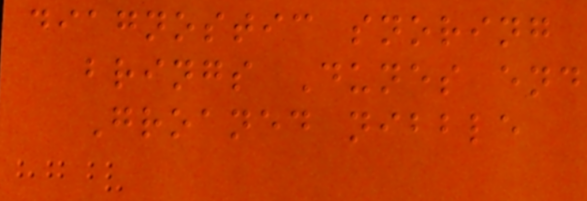diagnostic snoring
brings Dunes end
Groaned nibble
